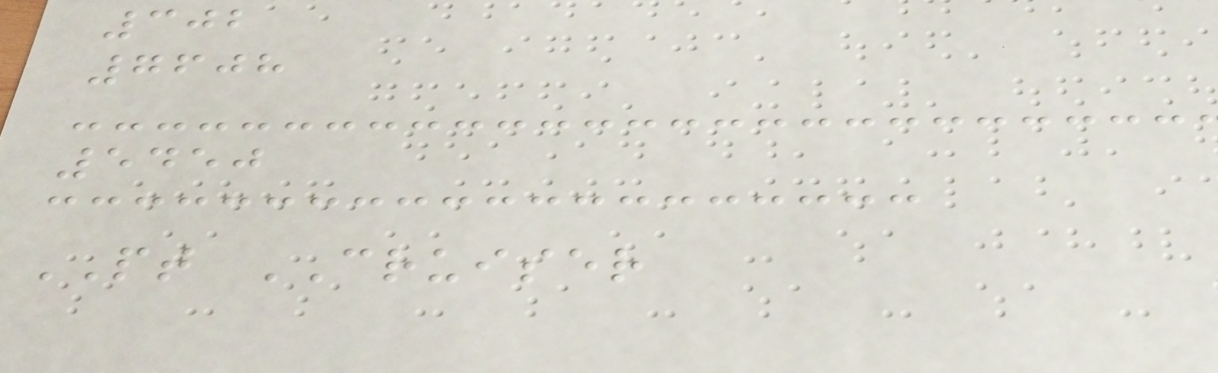302
7608
5450
PT CRUISER
